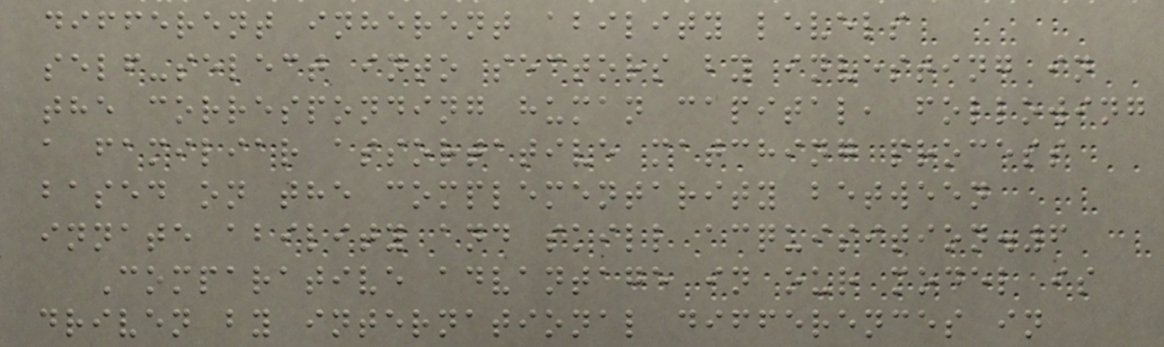different inherent ability levels
self-select into sectors by investing in
the corresponding human capital, following
a familiar assortative matching process
based on the complementarity between
innate ability and skill acquisition.6
Comparative advantage in our model is
driven by international differences in
